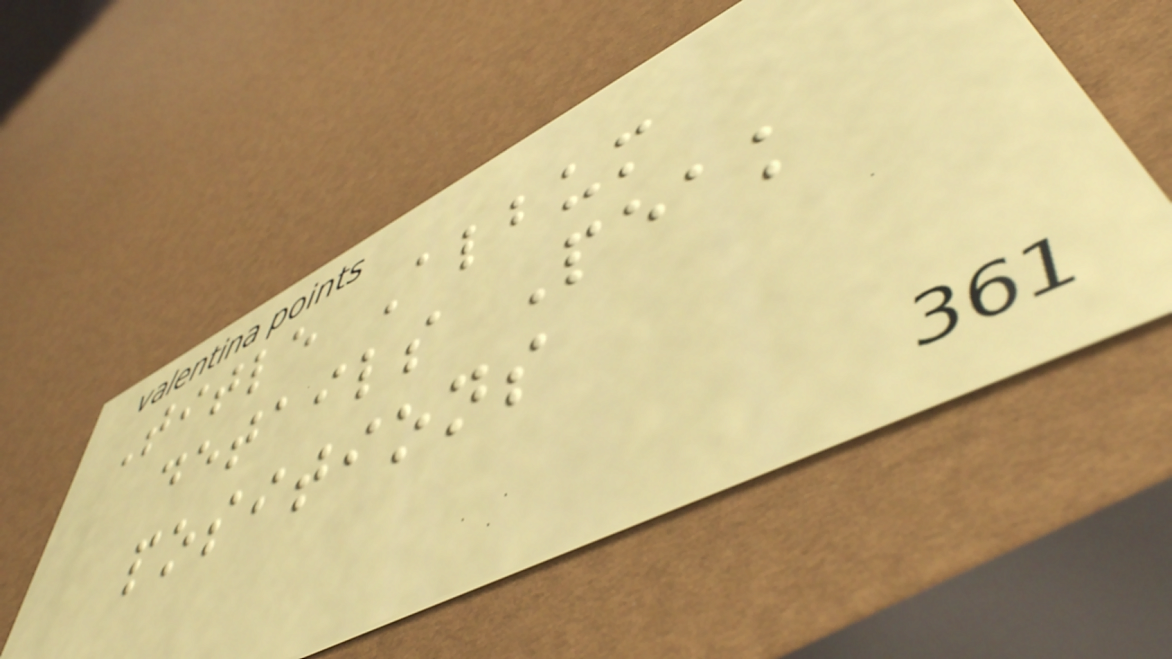Title Album
details Peak
positions
